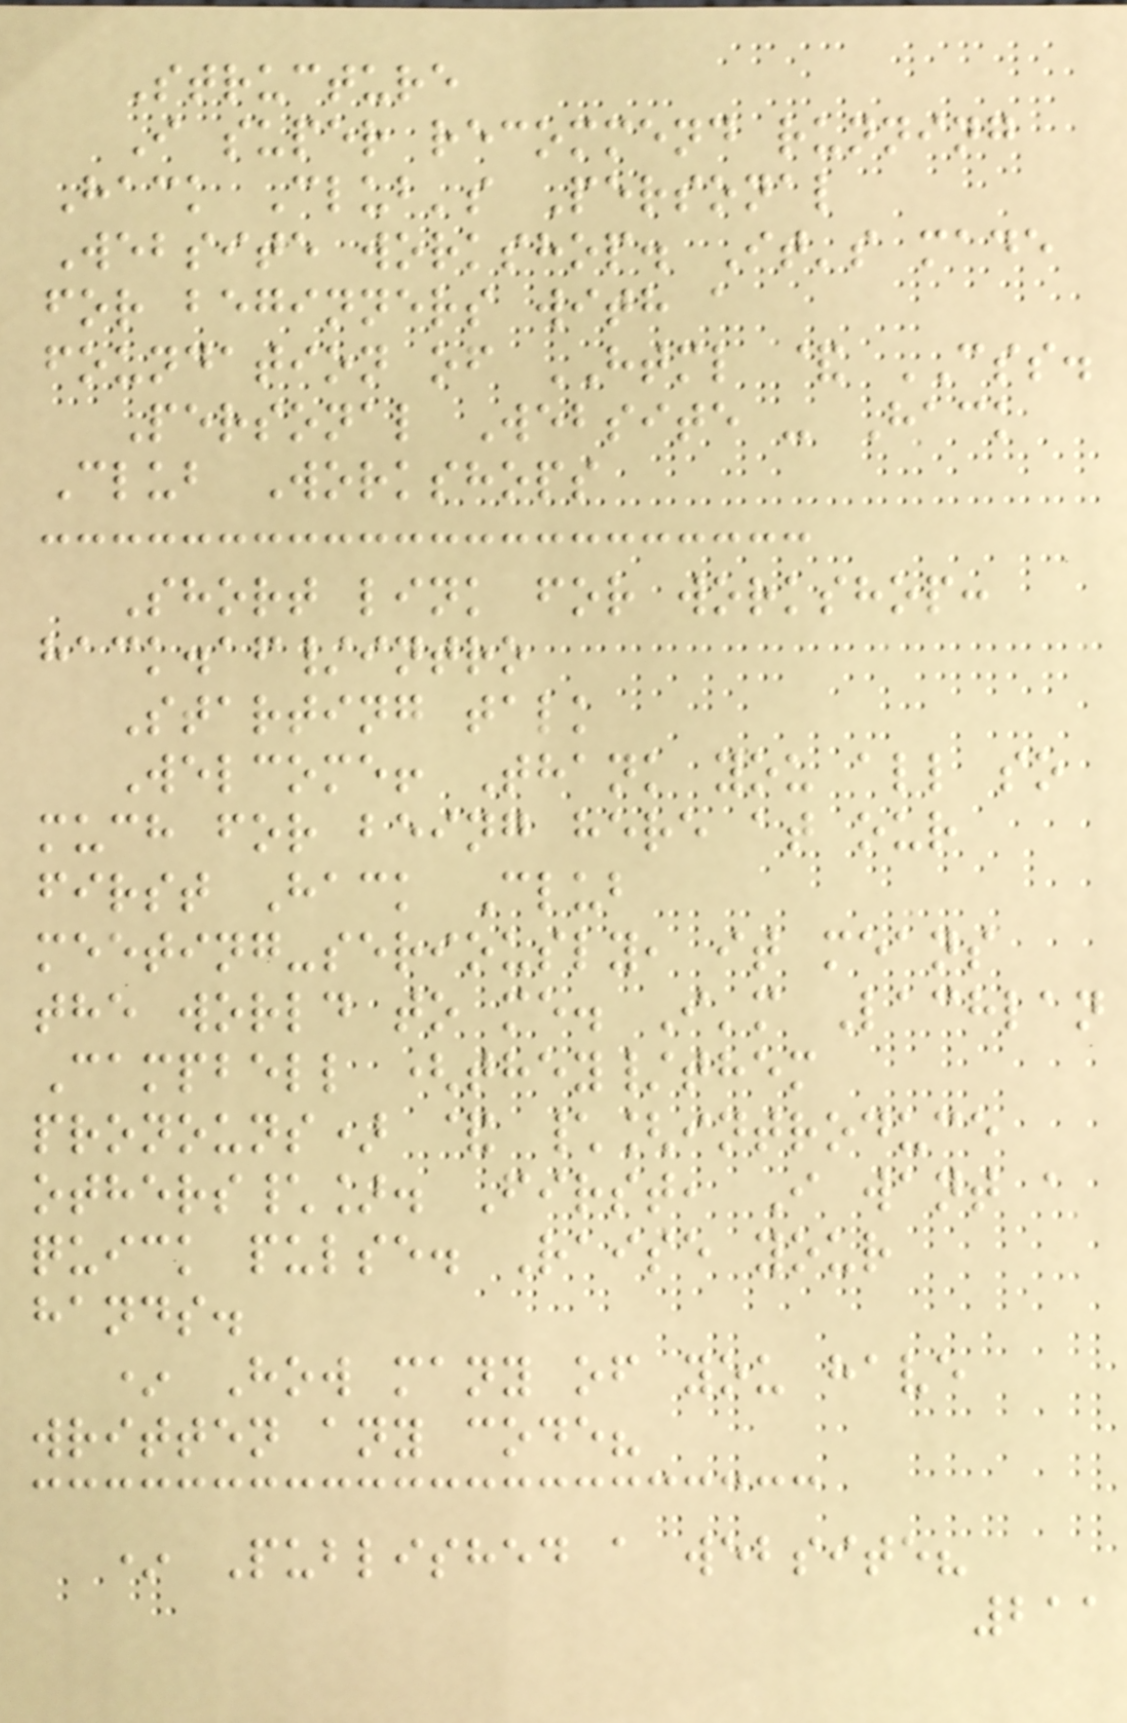Structure
I super recommend running
Hack Club's Personal
Website workshop. It's made
for beginners with a
foundation of HTML & CSS.
Personal Website - Hack
Club Workshops
Short link for workshop:
hack.af/intro
Starting talk
Welcome! Thank you all so
much for being here at our
first Hack Club
meeting-seriously, it means
the world to me. I'm Lachlan
Campbell (they/them
pronouns) & \[introduce
others\]. First, I want a
quick pulse. Raise your
hands.
* How many of you have
written any code?
* Published a website?
211
